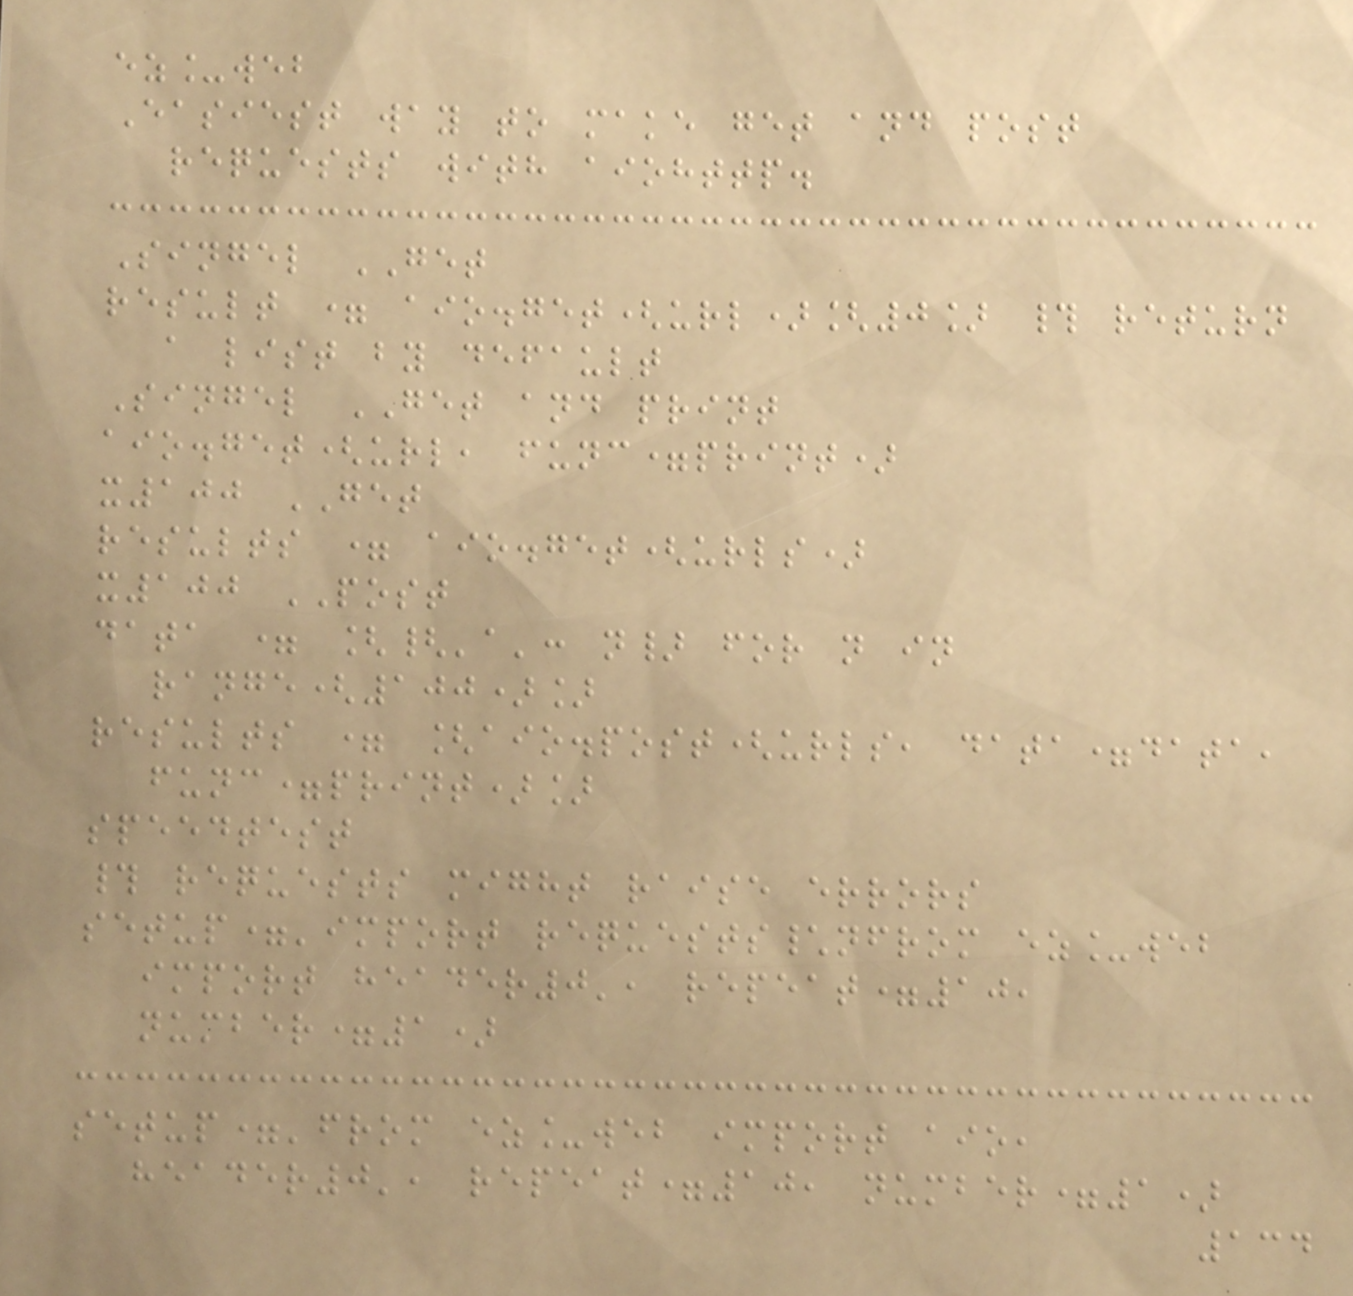ez_web
Easiest way to make get and post
requests with aiohttp.
Singel GET
result = aio.get(url)[0] # return
a list by default
Singel GET and print
aio.get(url, func=print)
x100 GET
results = aio.get(urls)
x100 POST
data = [{'a': n} for n in
range(100)]
results = [aio.post(urls, data=data,
func=print)]
speedtest
# requests might raise errors
setup='import requests\nfrom ez_web
import header0', repeat=10,
number=1)
setup='from ez_web import aio,
header0', repeat=10, number=1)
134
